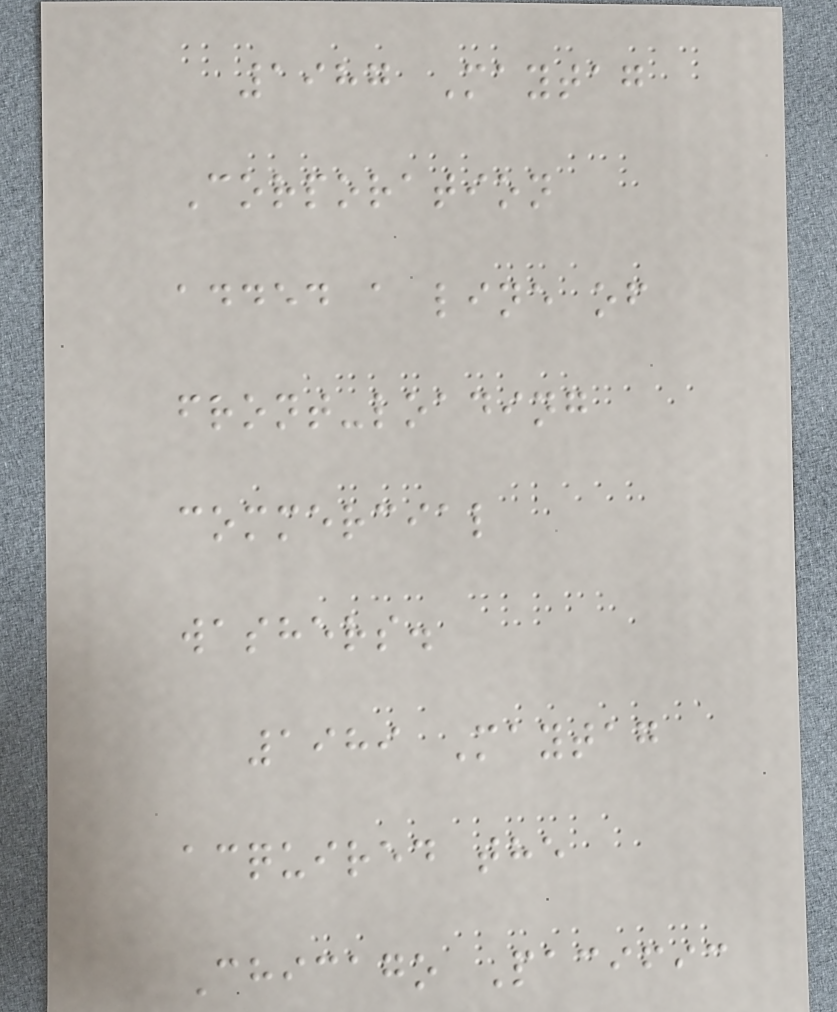1987 Maytag
Corporation
added a line of
front-loading
commercial
washers.
1989 Maytag
acquired the
Chicago Pacific
